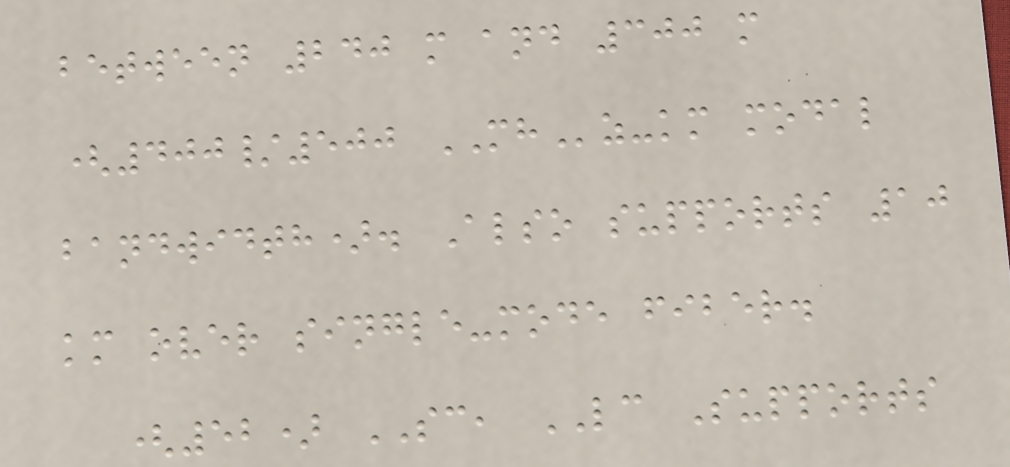between 240 m and 300 m
(400/500 MHz-km modal
bandwidth). Also supports 10
km over single-mode fiber.
(52) SC, LC Supports
